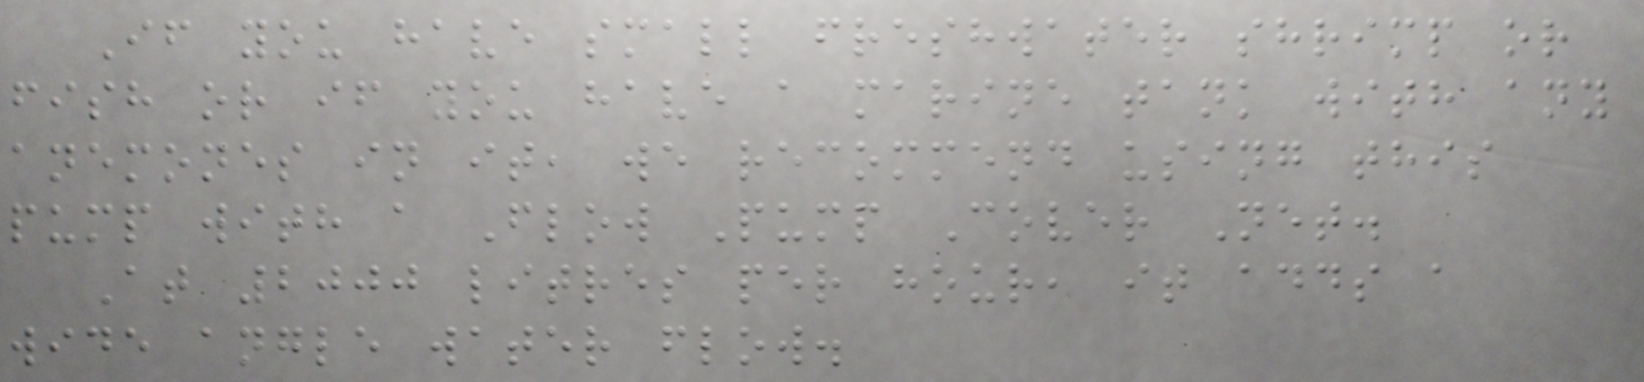If you have small freshwater shrimp or
fish or if you have a marine tank with any
anemones in it, we recommend using this
pump with a Flow Pump Cover Net.
At 2000 litres per hour, it adds a
wide angle water flow.
